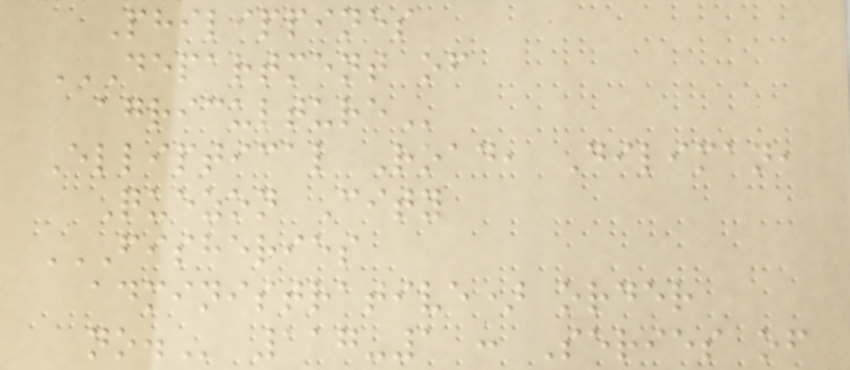Philippines
DEPARTMENT OF
AGRICULTURE
Elliptical Road, Diliman,
Quezon City
FISHERIES
ADMINISTRATIVE) ORDER
NO. 117-1 : Series of
